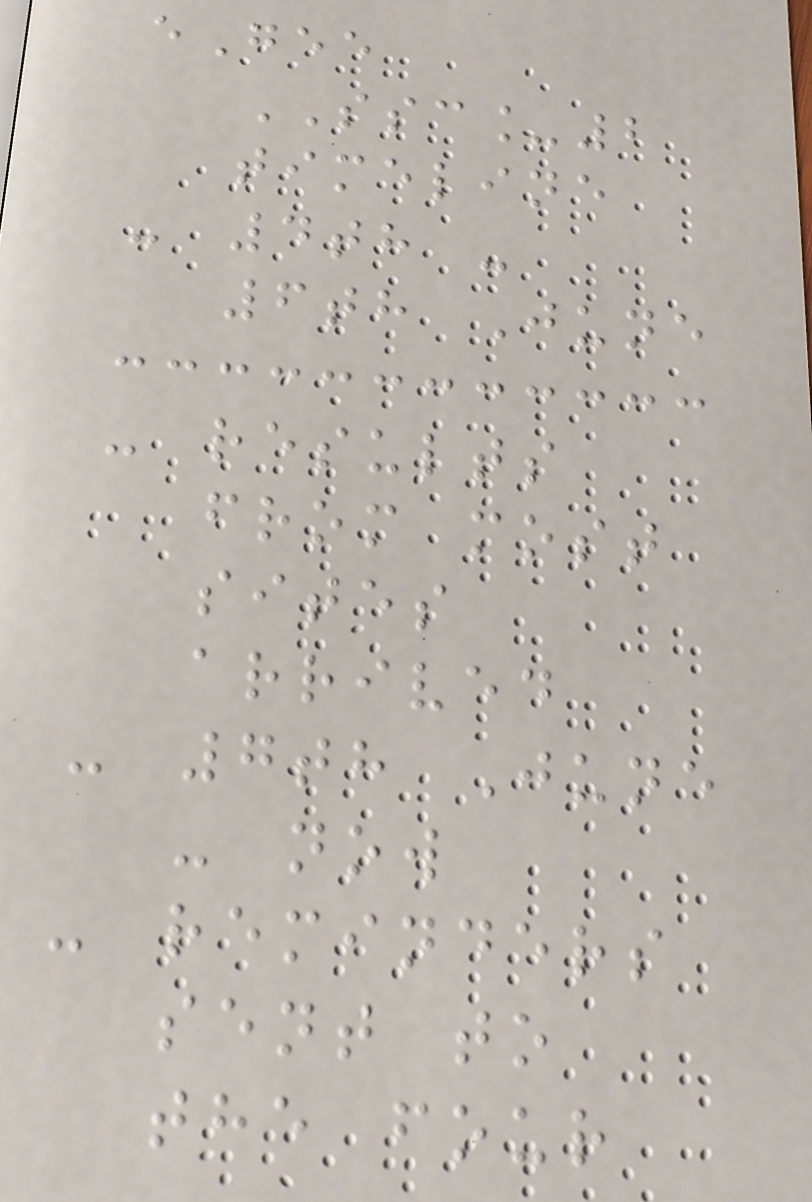eGee
SSC_2
timeline
- 4th -
6th June
- results
from most
sites
arrived
- 7th June
- now
- reminders
sent to
the four
